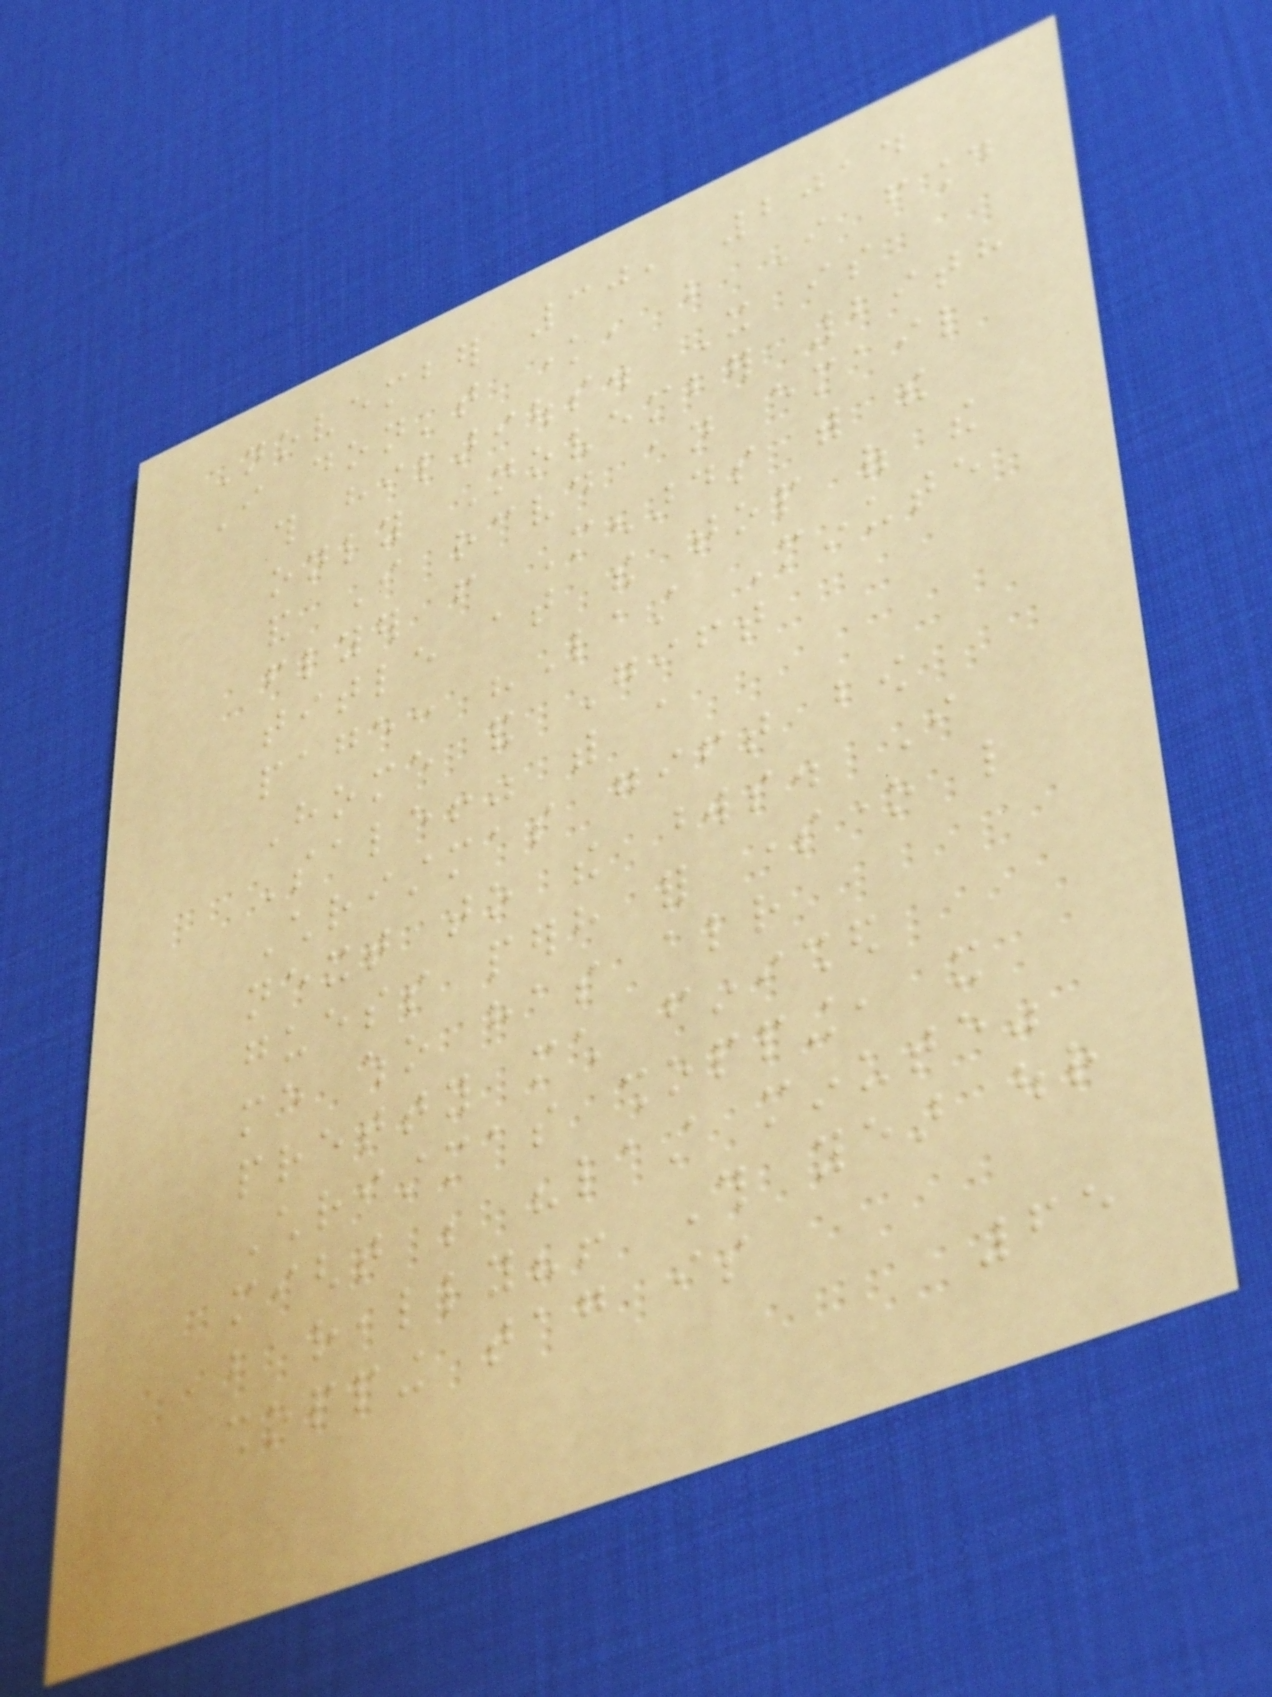November 30, 2014
I don't know, but I found
this hilarious. It is
only November 29th
and I received an email
flyer from Menards with the
title at the top of the
page: "Last Minute
Home and Gift
Sale!" with a
Christmas gift bow
next to the words. I
guess perhaps for someone like
me who has already
pretty much finished
Christmas shopping, it
might be "last minute"
but really?! This year our
shopping tag is
65
